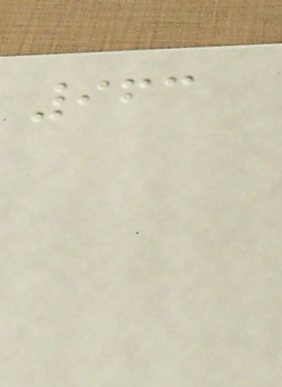963
